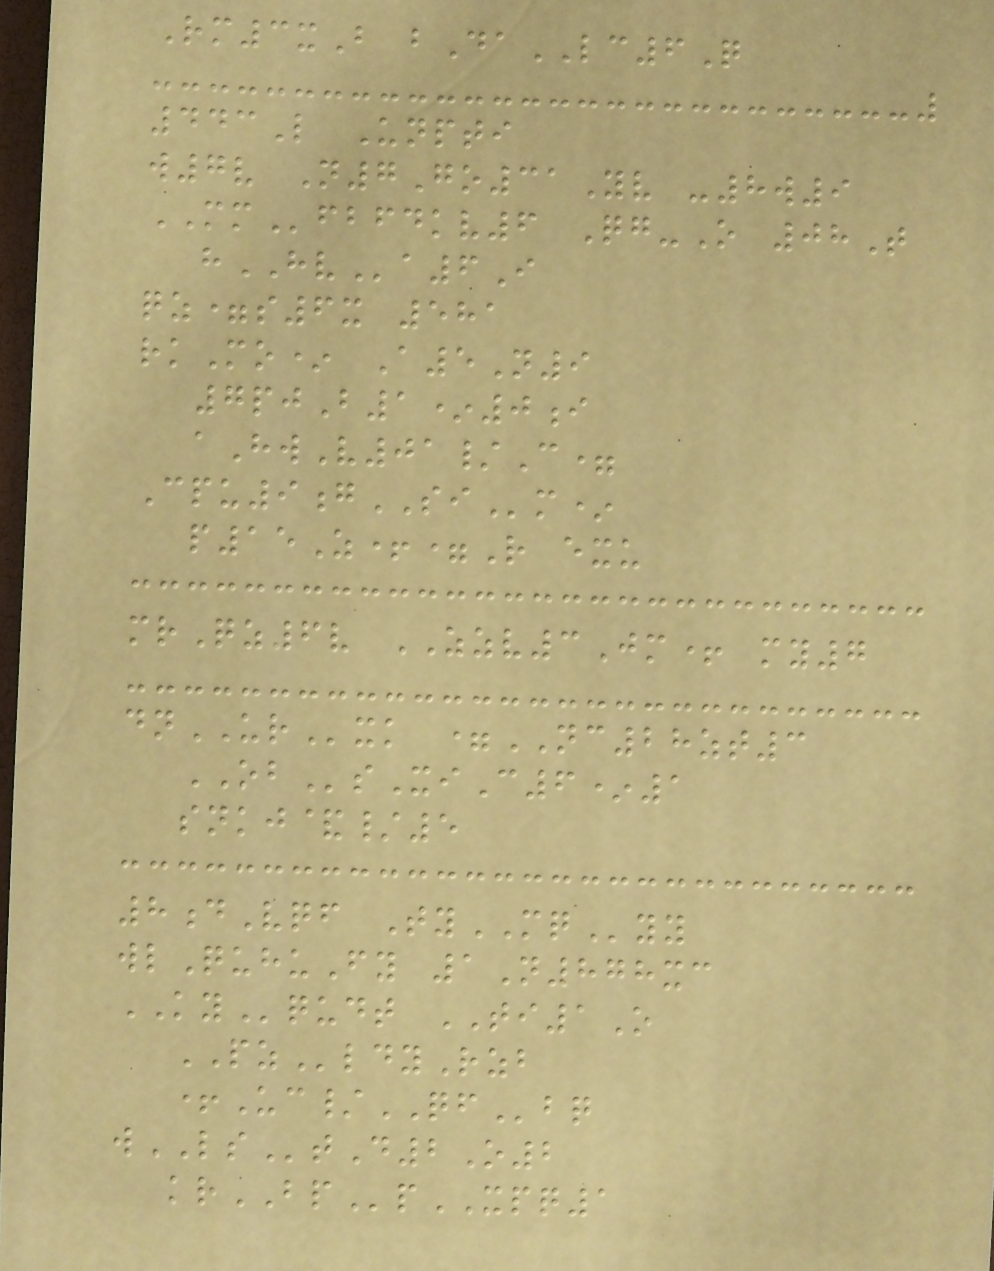Rm3xB bDaLC6Q
443L Unpti
w7v N7Go31Yv -8w9
MMfbfdkv6 Qg-O 08T
hHVa6I
qz=s6x 581
rkMo* A5N9
7pjB1*0i
aHwV01/C=
Cpu9gSIm*
p15Z+=R exu
mrQz6v ZZV3Jm+ my7
dnURxk =NC28zt3
OBsXiC6*1
snkj&/5
8dVqf TyMQyy
wlQuhuFy 1N878xc
KYqudt TI1O
PZldyRzb
+Uc/QFbq
wLStD2O2
krBPpXPQ1
